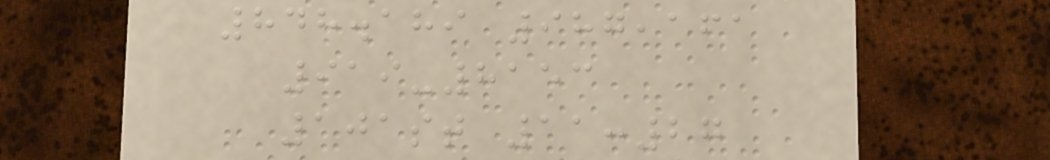848.189 987,161
919-8153
101st 11:27
